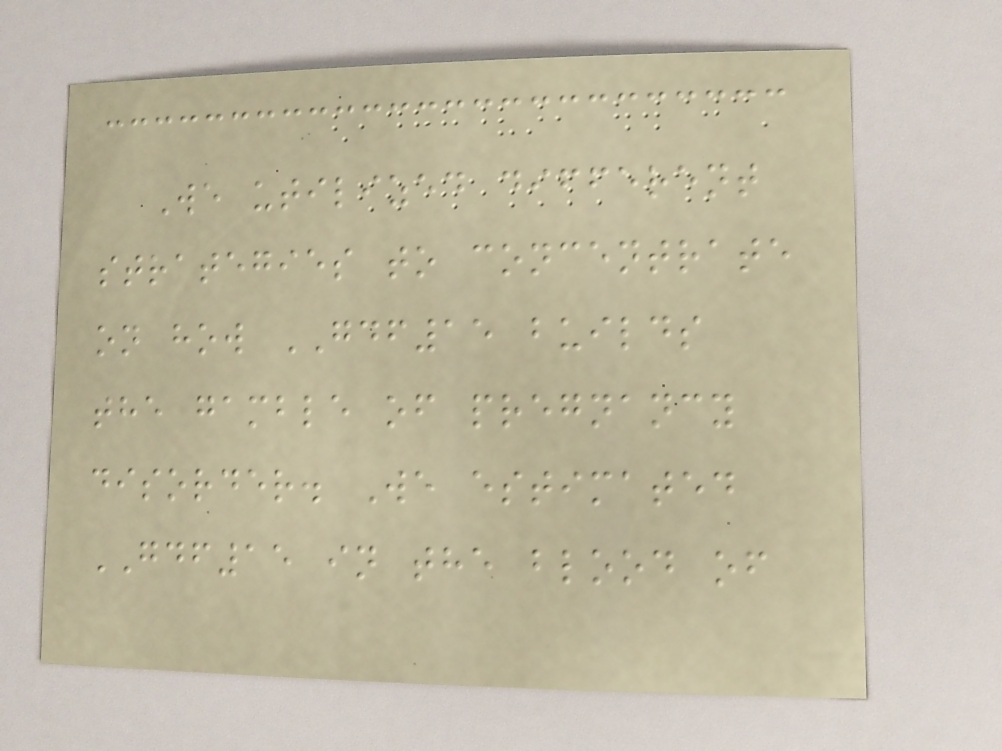We utilized different
strategies to concentrate
on how GDF15 builds
the gamble of pregnancy
disorder. We estimated
GDF15 in the blood of
